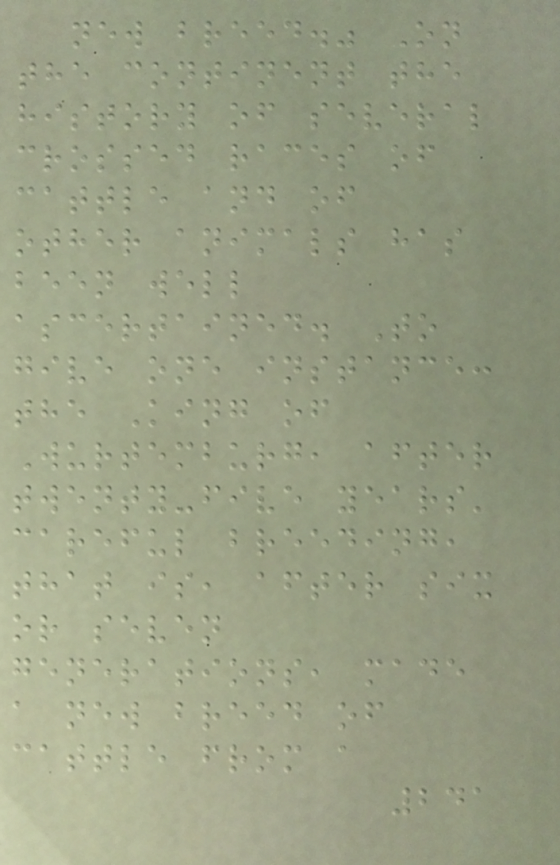new breed." On
the continent the
history of several
crossed races of
cattle and of
other animals has
been well
ascertained. To
give one instance:
the King of
Wurtemburg, after
twenty-five years'
careful breeding,
that is, after six
or seven
generations, made
a new breed of
cattle from a
241
